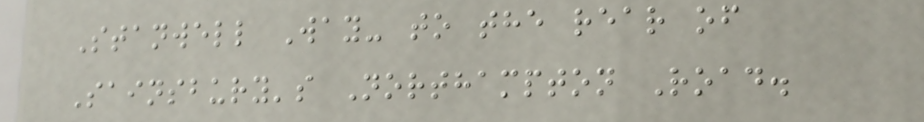Stanwell Way- to the rear of
Sainsbury's Northampton Road.
